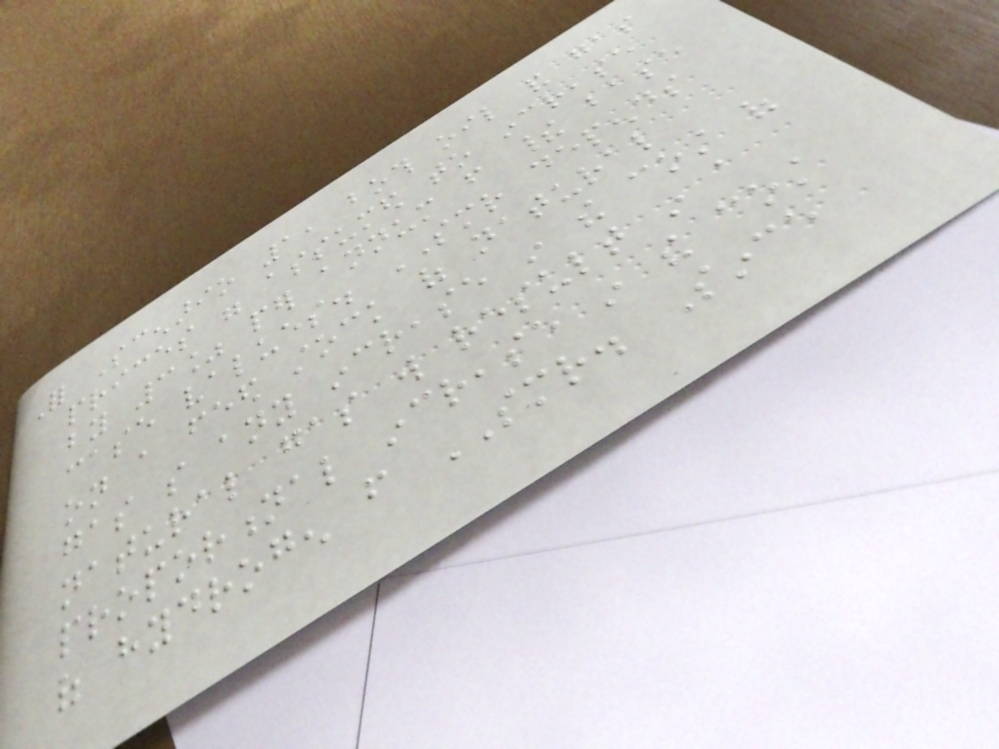For Scenario 1, both oil and gas
prices were assumed to increase
by 3% per annum from their base
case values. SMR depends
on a feed stock of natural
gas so any increase in the cost of
natural gas will result in a
proportional increase in the cost
of hydrogen from SMR. Since
